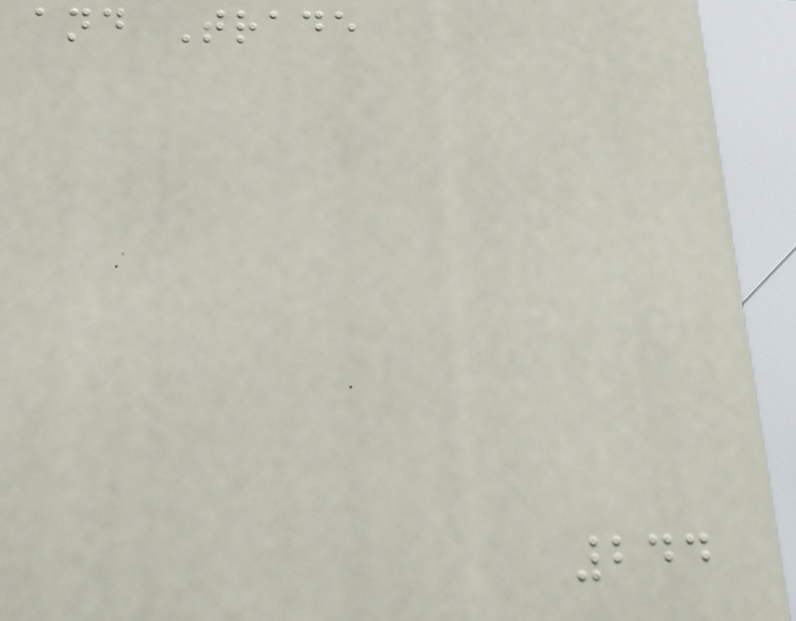and Trade
244
